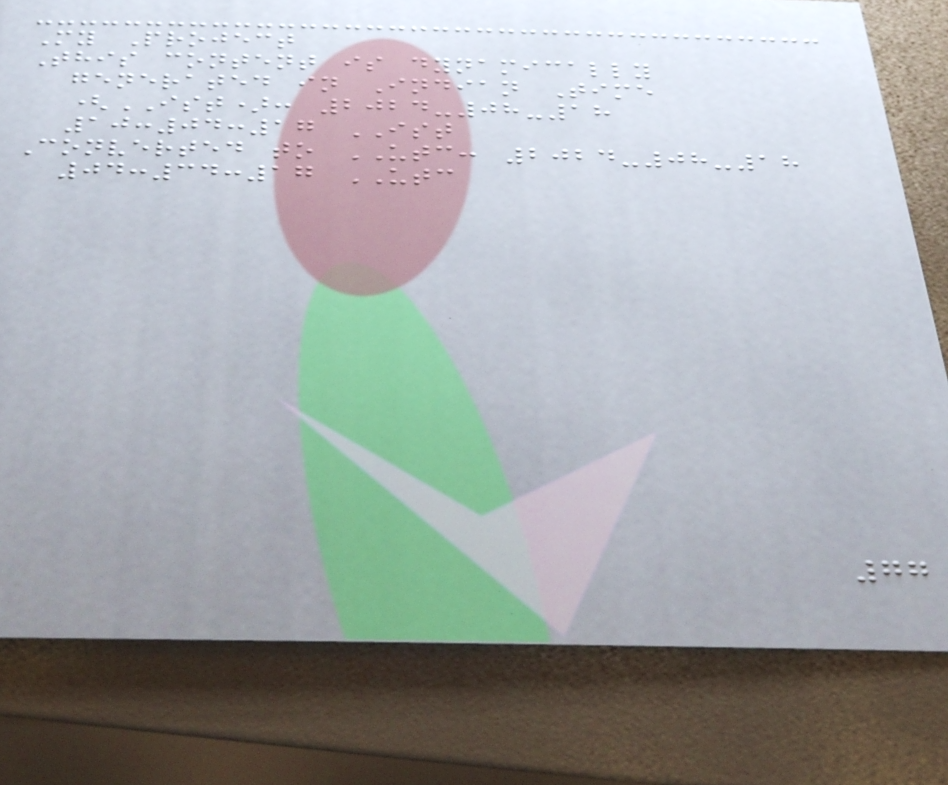My Project
This content is dynamically
generated in Indian Time
(IST): 2024-08-18
10:04:17 IST
Converted to UTC: 2024-08-18
04:34:17 UTC
77
